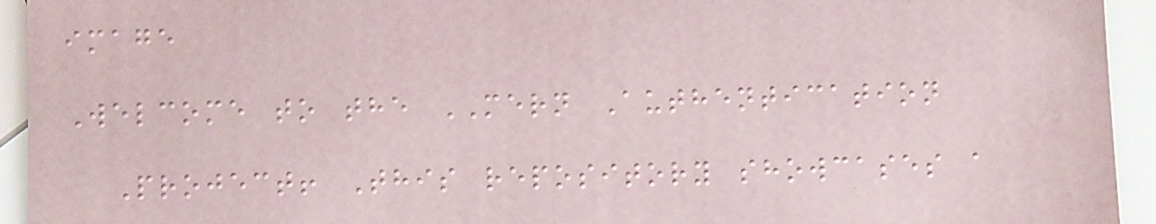image
Welcome to the MERN Authentication
Project! This repository showcases a
